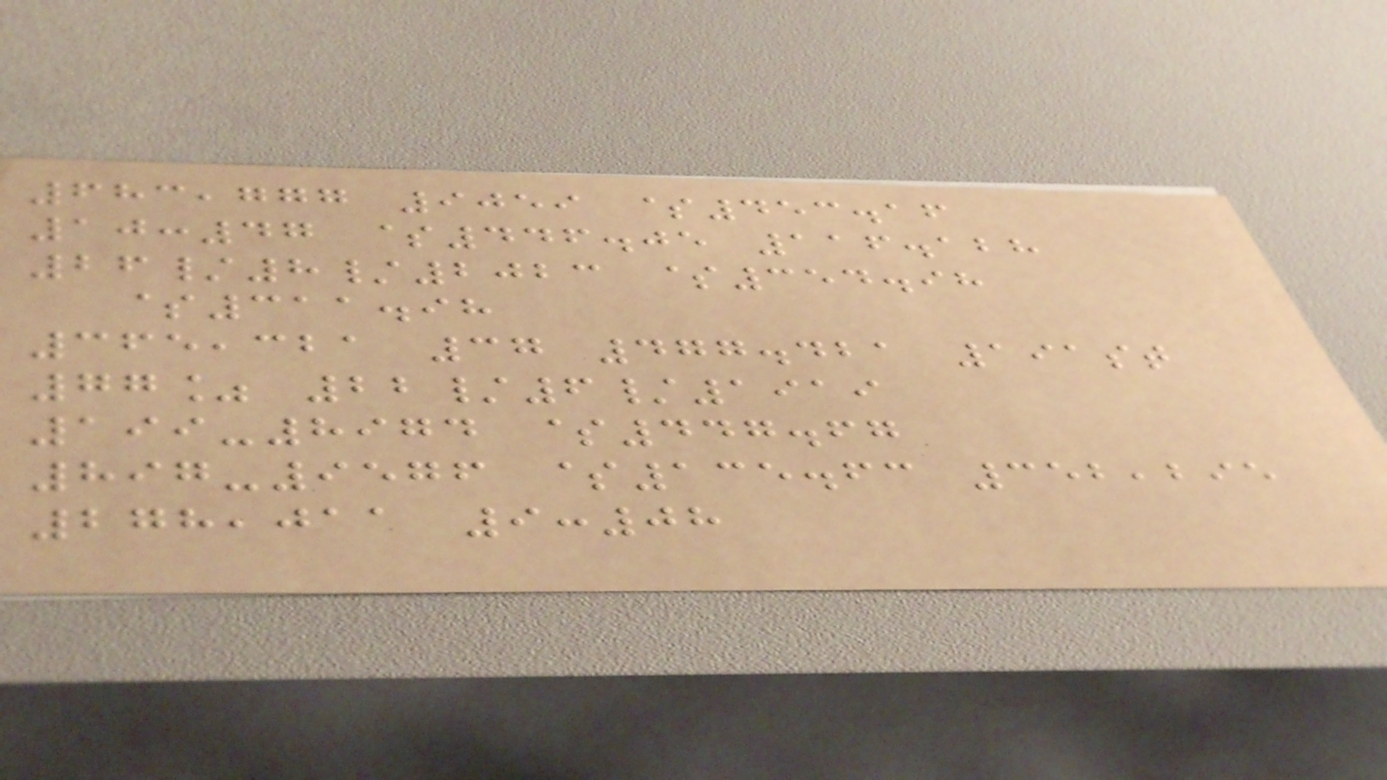683,777 9059 $453.16
10:47 $446.05 116.128
26/8/2023 $354.98
$311.98
365,321 37 477.421 191st
77% 22/6/1919
199-8974 $447.67
897-9576 $135.63 352,295
278,011 9:08
